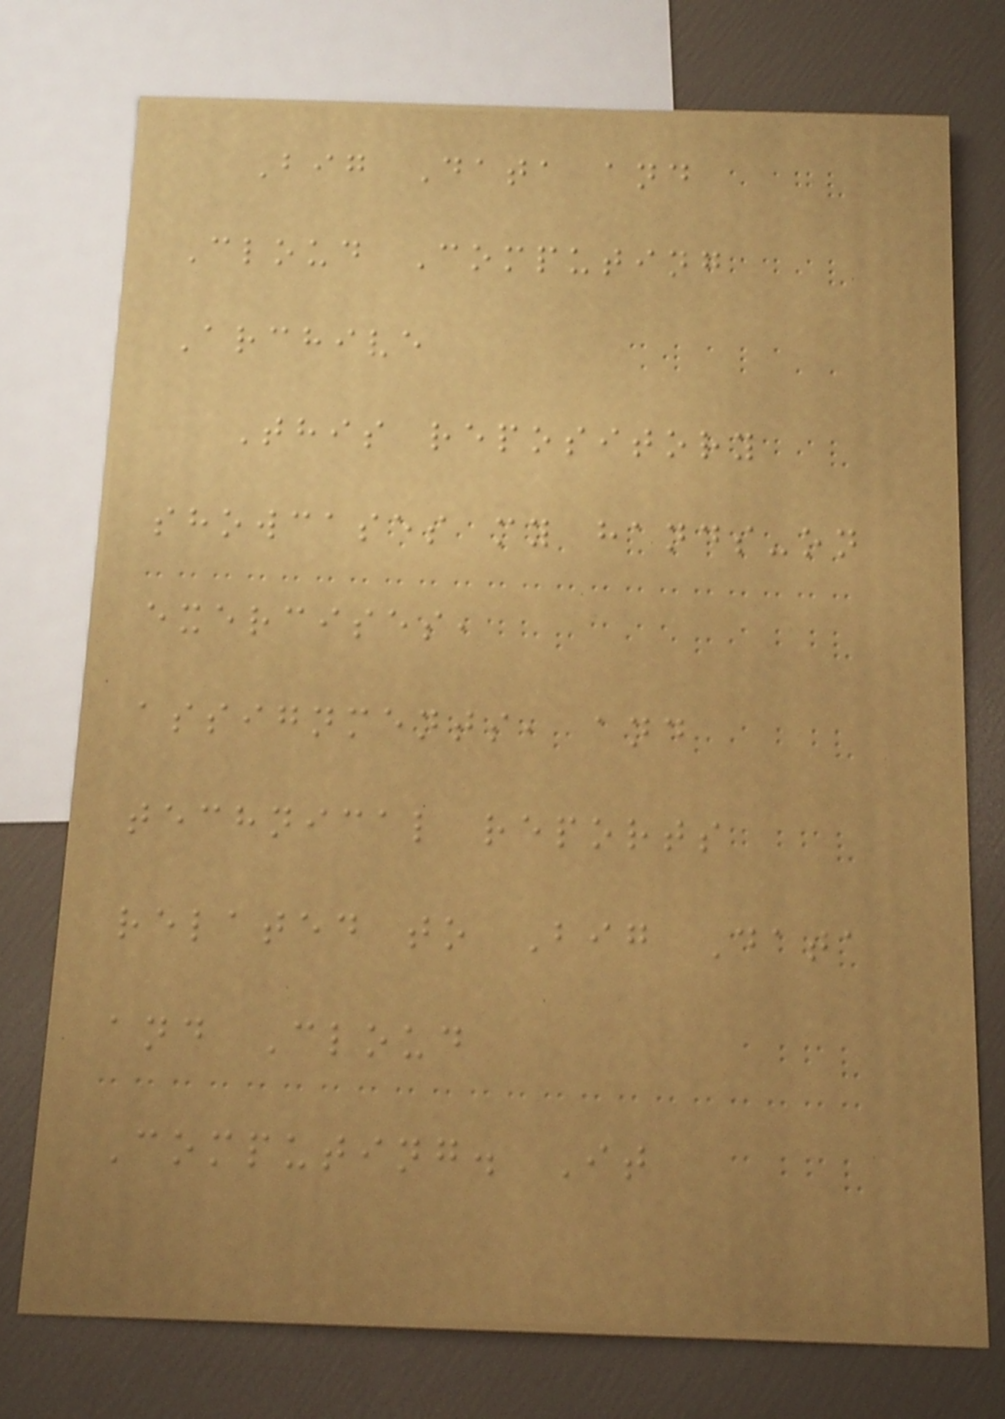Big Data and
Cloud Computing
Archive
This repository
showcases my hands-on
exercises,
assignments, and
technical reports
related to Big Data
and Cloud
Computing. It
